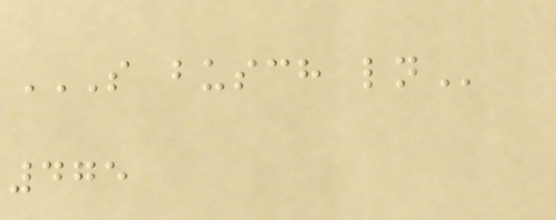S BUSCH LN
475
